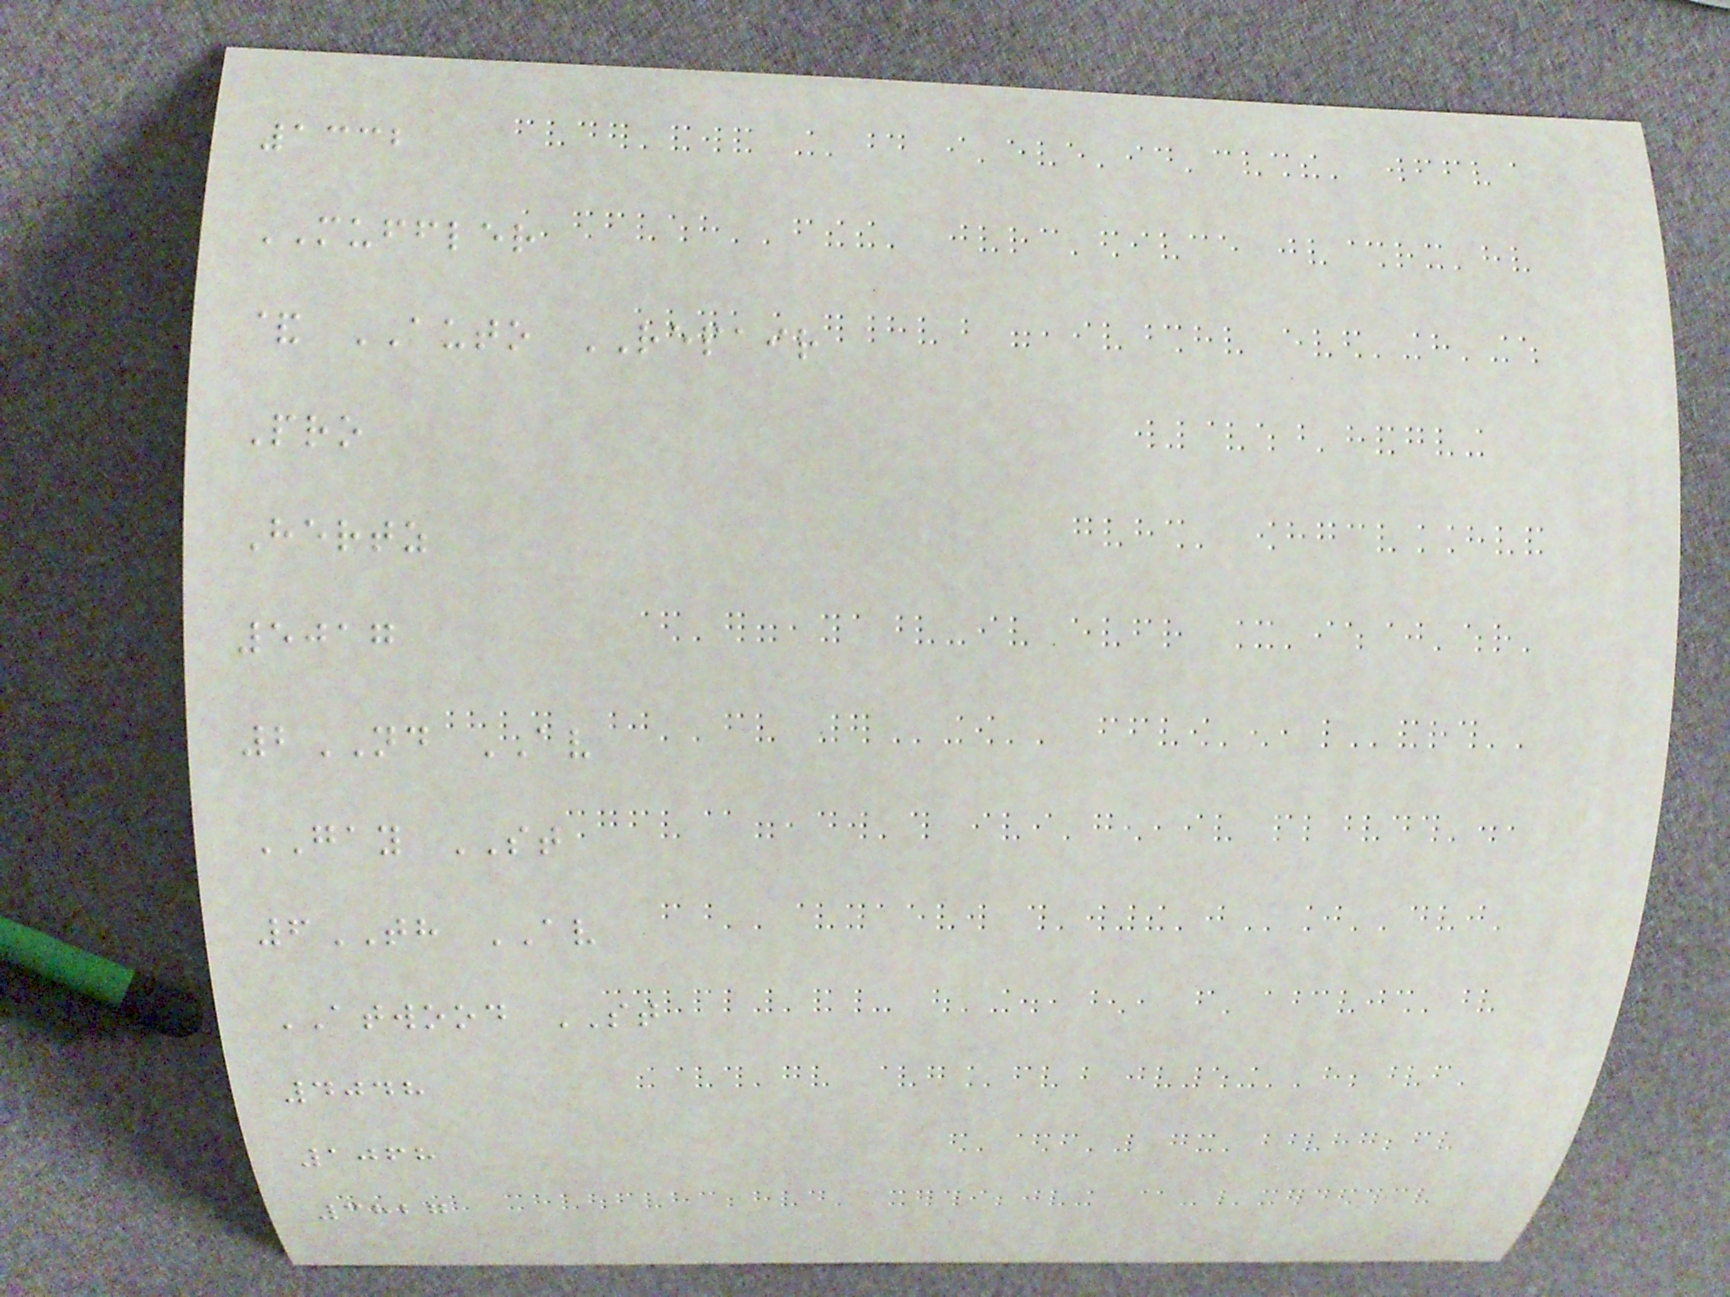1332
MUFFLER
& AUTO REPAIR
Pro
Hertz
5017
2ND AV
GAY ST
6TH AV
ATWOOD ST
4048
1068
3827
